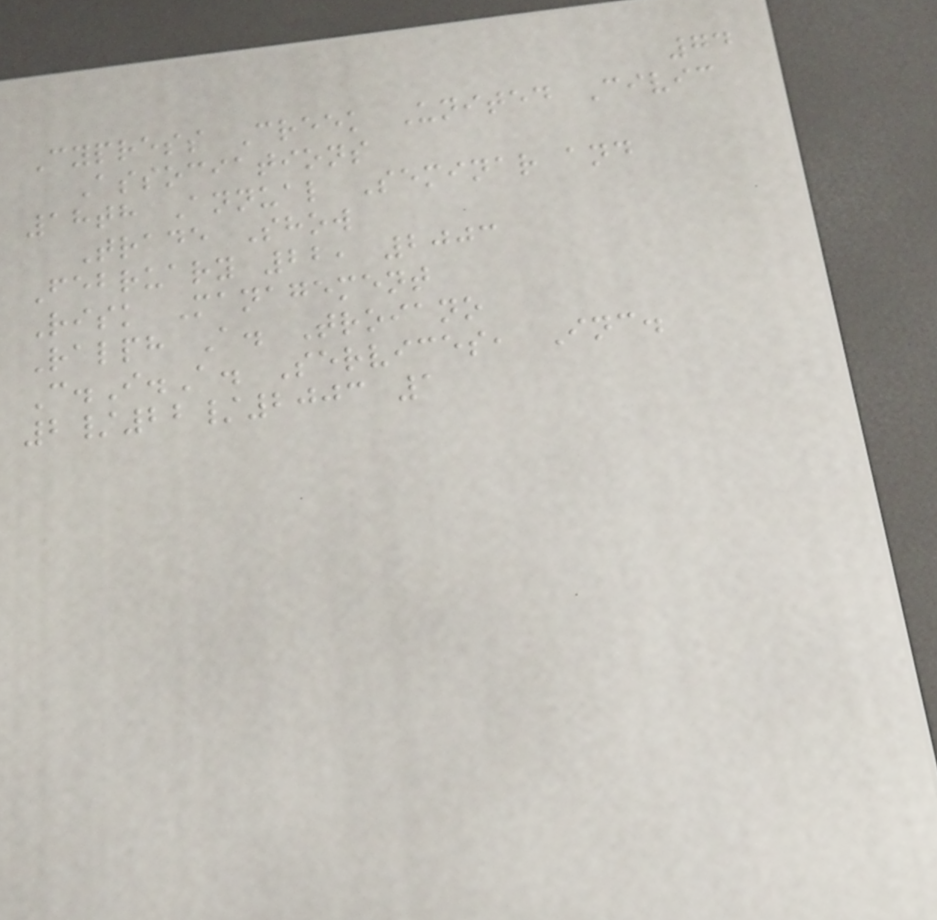74
Cypress Creek United Civic
Associations
18th Annual Seminar and
Trade Show
February 22, 2003
Risk Management
Ralph A. Troiano
C.I.A. Services, Inc.
2/22/2003 1
